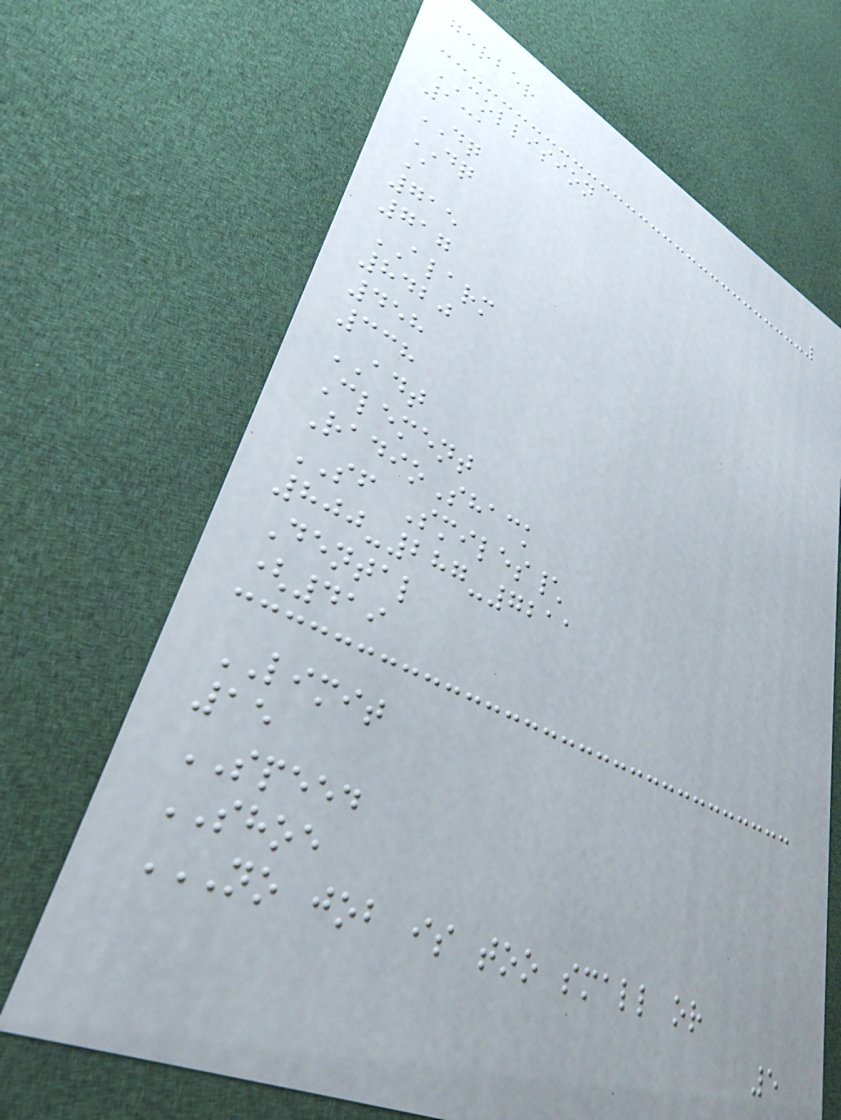gerber
COLLISION
131
DQ
DQ
A
715
717
ALARM
8420
458
338
ADT
Clement
RadioShack
SF Smiles\
800-287-7211
Dental
(419
LIMIT
15
SPEED
SHOE
NO JOB IS TOO SMALL OR
5
